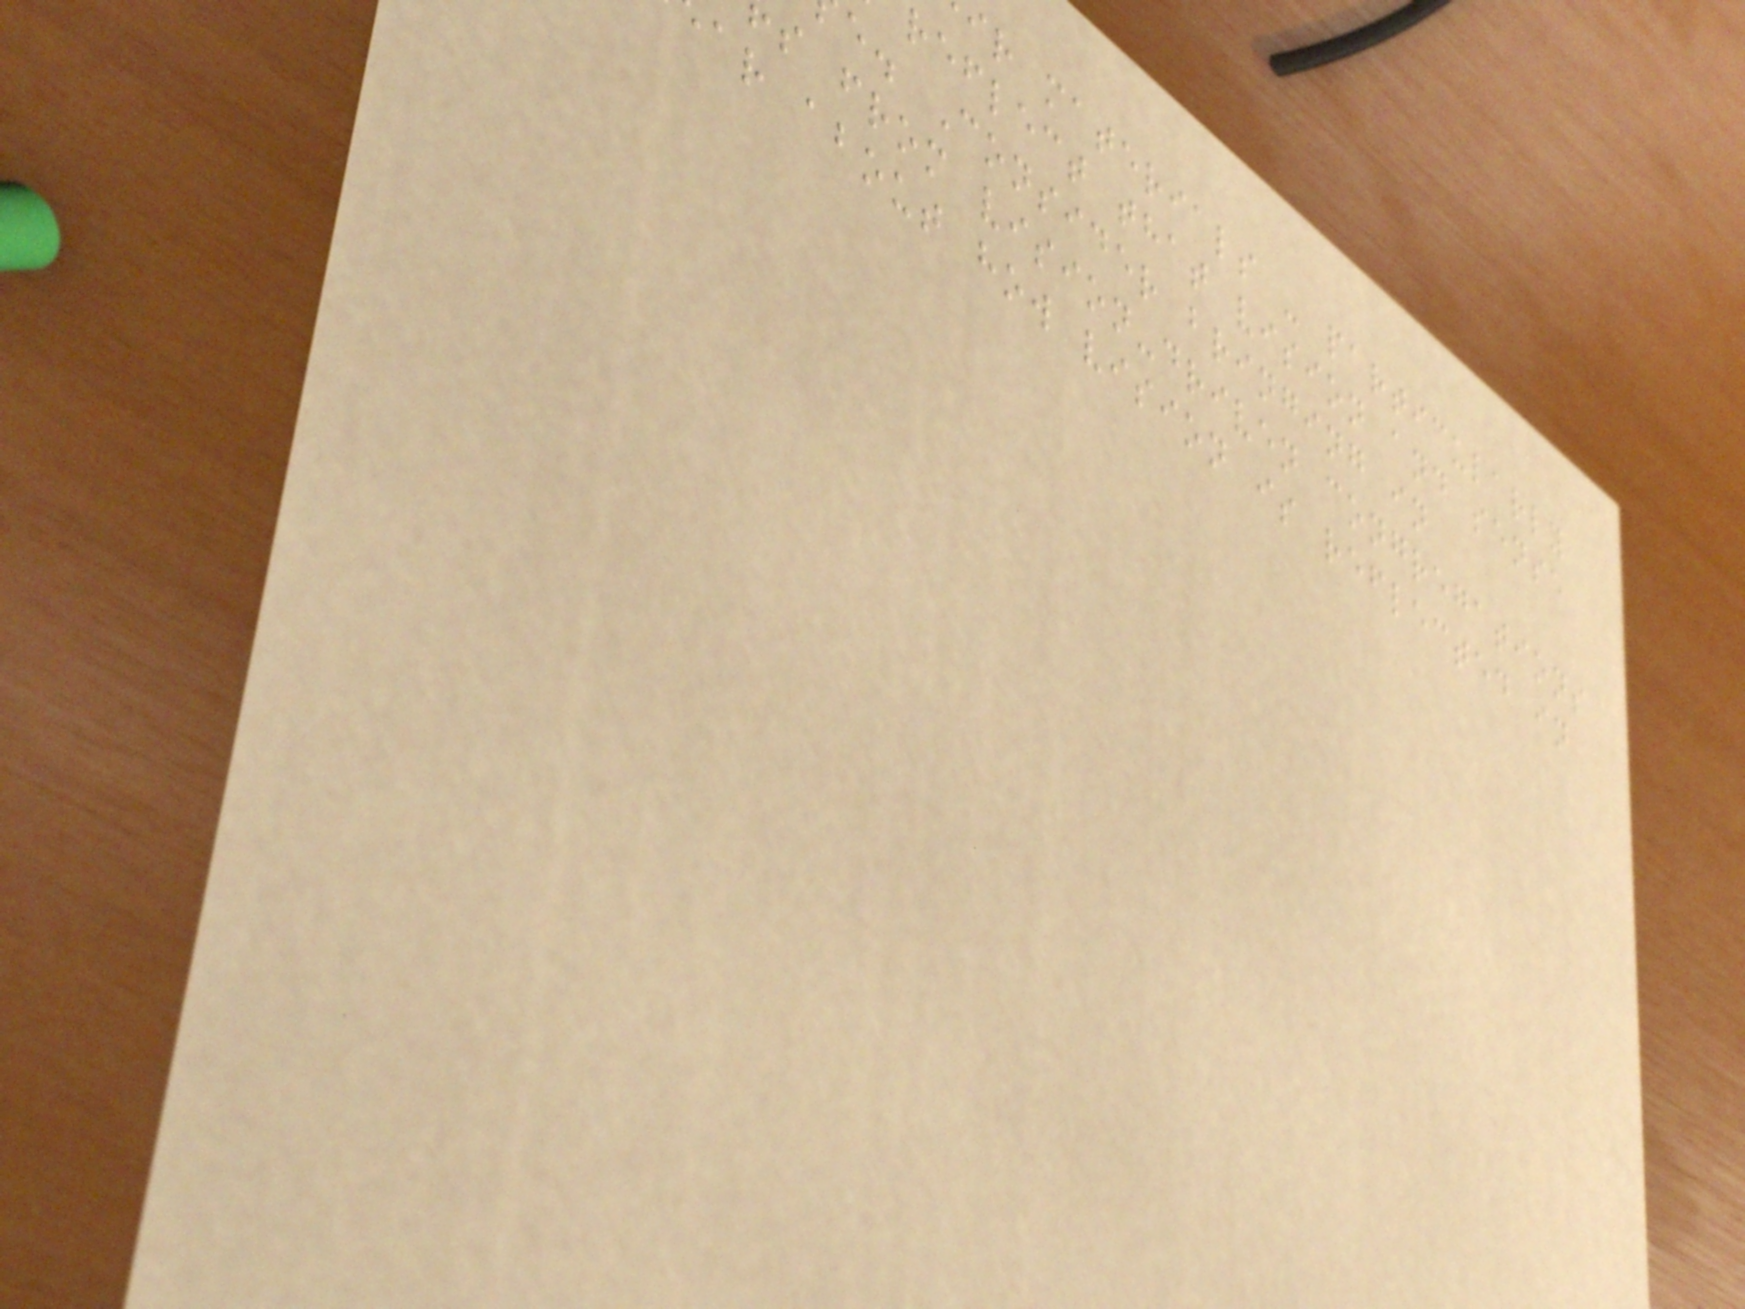ir materials - particularly
reflect that vision and sense
e. Consider bringing in
s from vision-driven congregations
ar about how vision is reflected in
